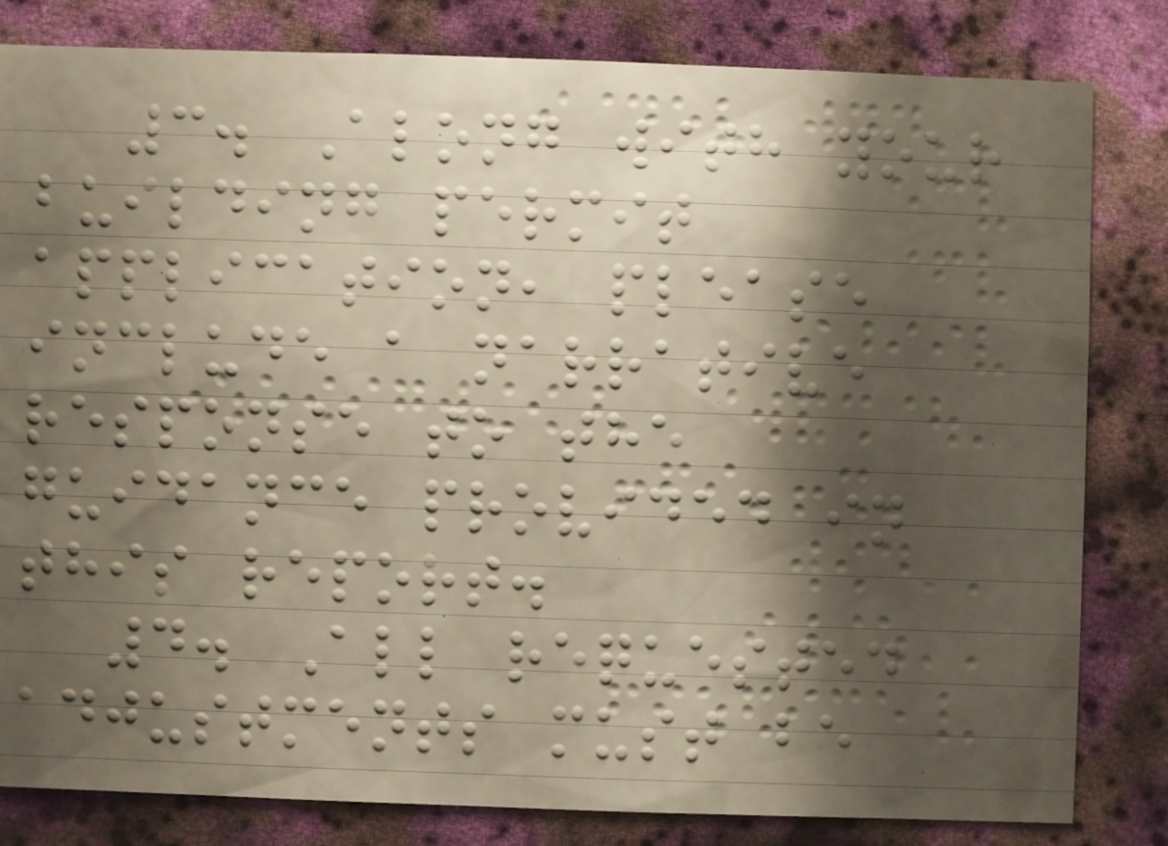3. Along with your
building permit
application, please
include a narrative
response to the
guidance provided in
this report.
4. All requested
adjustments must be
